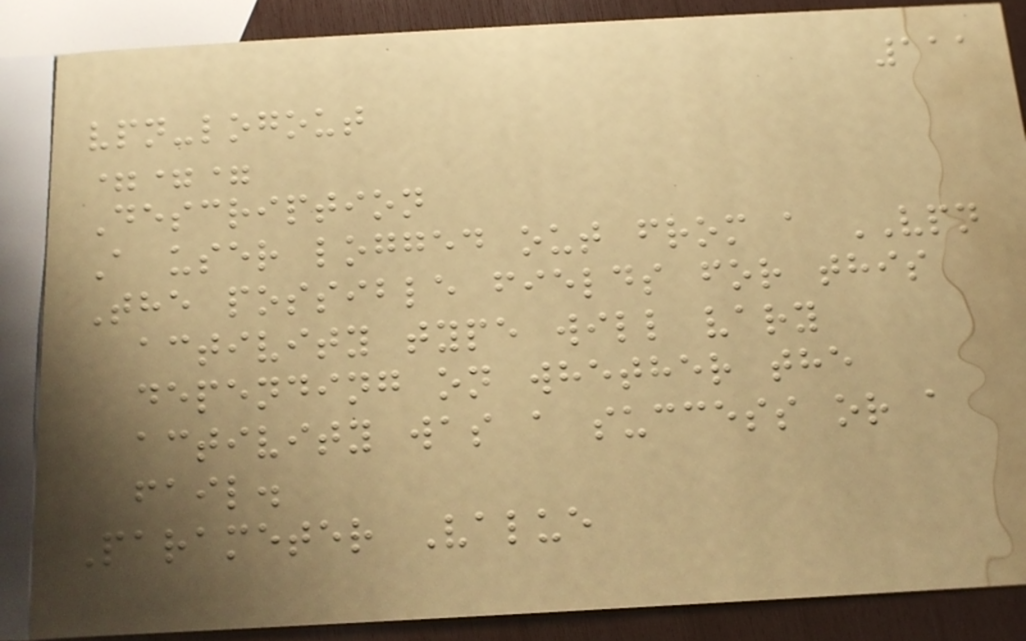111
vpn-logout
===
Description
A user logged out from a VPN
The possible fields for this
activity type will vary
depending on whether the
activity was a success or a
fail.
Parameter Value
